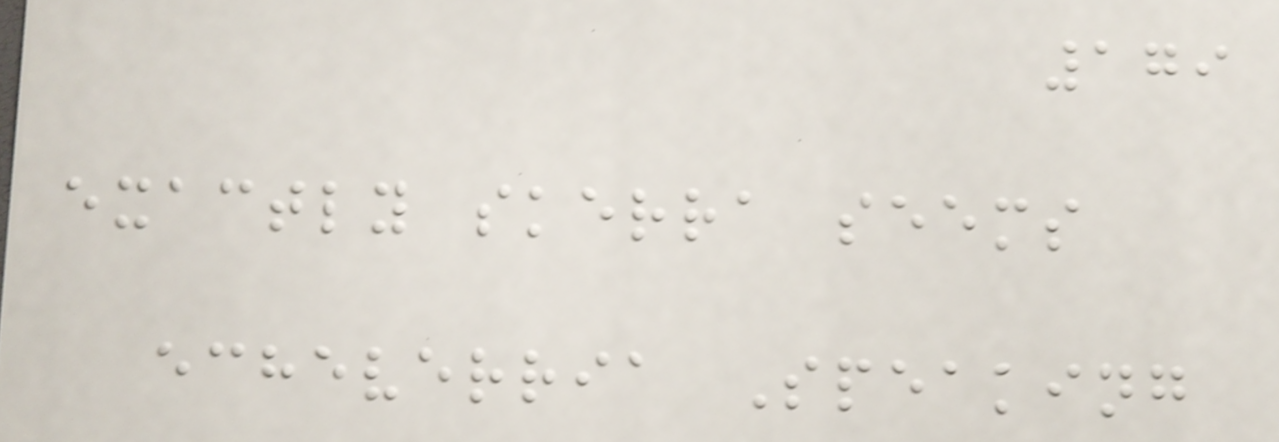179
exactly skerra seems
echeverria Speaking
